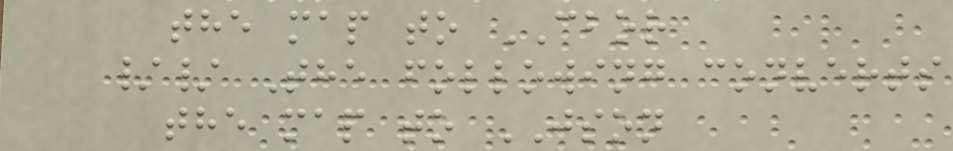the map to CBOR
// The following converts
the map to JSON
